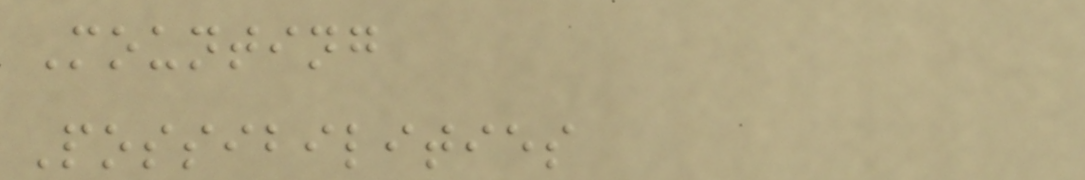Mounting
Possibilities
